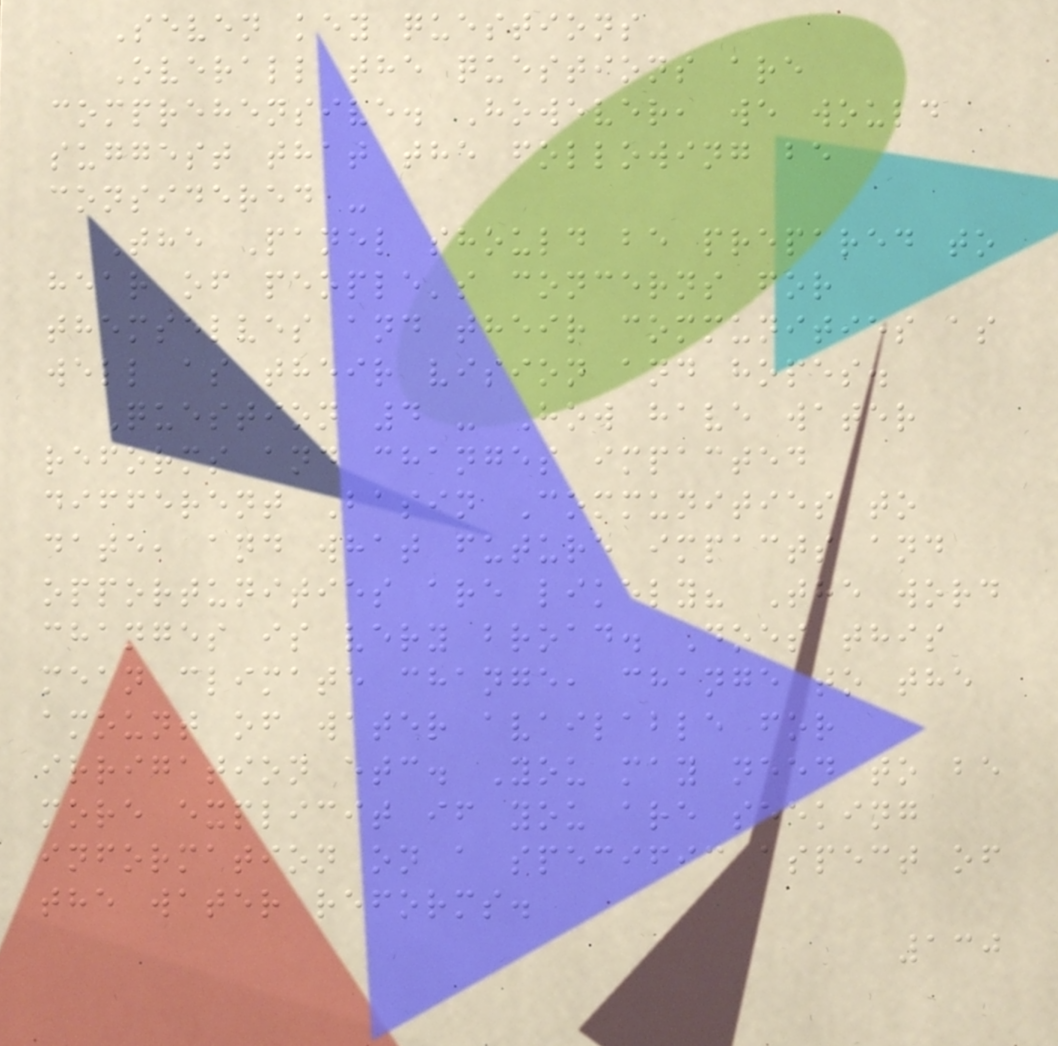Seven key questions
Overall the questions are
comprehensive. However, we would
suggest that the following be
considered -
The Panel should be prepared to
hear of people's concerns for
themselves and their communities as
well as their vision and hopes.
Question 4 - How have water
reforms and changes impacted
different Basin Communities to
date, and what future impacts and
opportunities are likely? The word
changes is very broad. Does this
mean climate change, change to the
amount of water available for
irrigation etc. You may need to be
more explicit if you are seeking
information on a specific aspect of
the water reforms.
130
